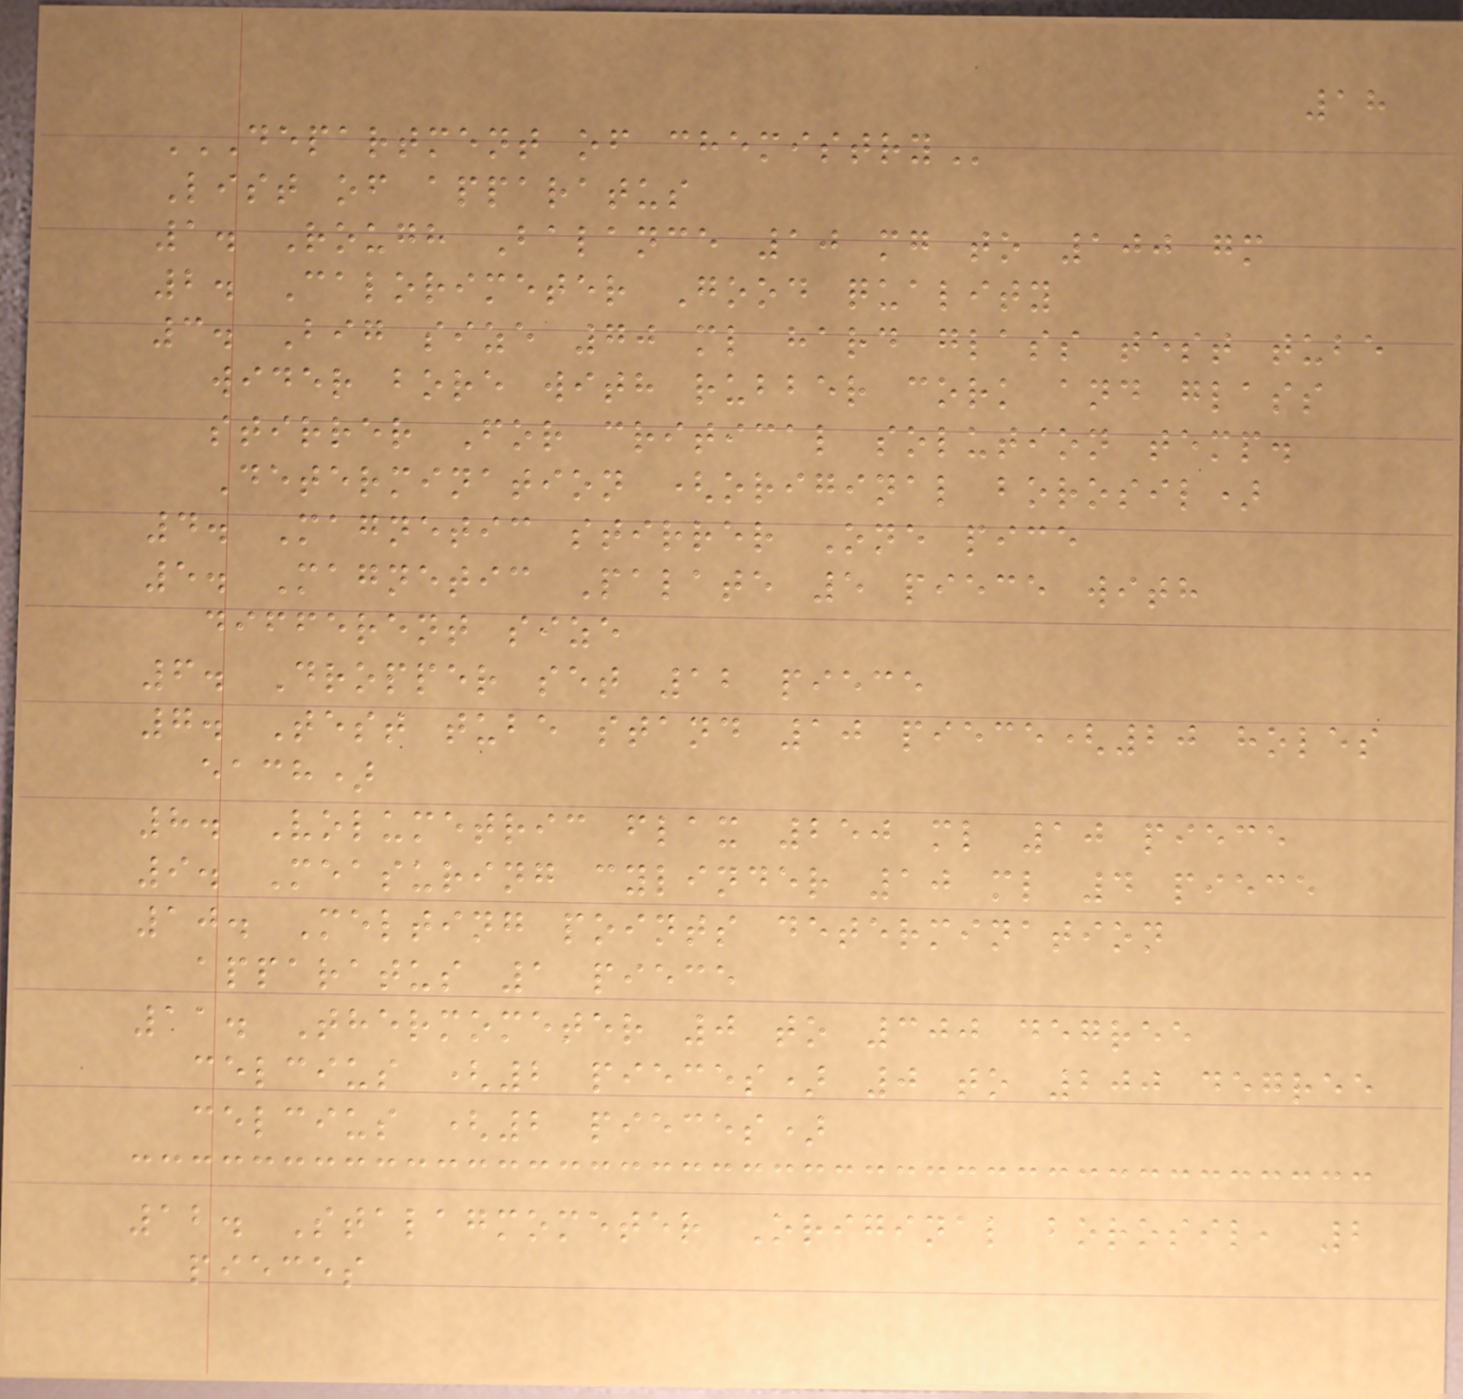18
DEPARTMENT OF CHEMISTRY
List of apparatus
1. Rough Balance 10 mg to 100 gm
2. Calorimeter Good quality
3. Big size 70 ml hard glass test tube
wider bore with rubber cork and glass
stirrer For critical solution temp.
Determination (original borosil)
4. Magnetic stirrer One pice
5. Magnetic Palate 5 piece with
different size
6. Dropper set 12 piece
7. Test tube stand 10 piece(20 holes
each)
8. Volumetric flax 250 ml 10 piece
9. Measuring cylinder 10 ml 4 piece
10. Melting points determination
apparatus 1 piece
11. Thermometer 0 to 300 degree
celcius (2 pieces) 0 to 200 degree
celcius (2 pieces)
12. Stalagmometer Original borosil, 2
pieces
